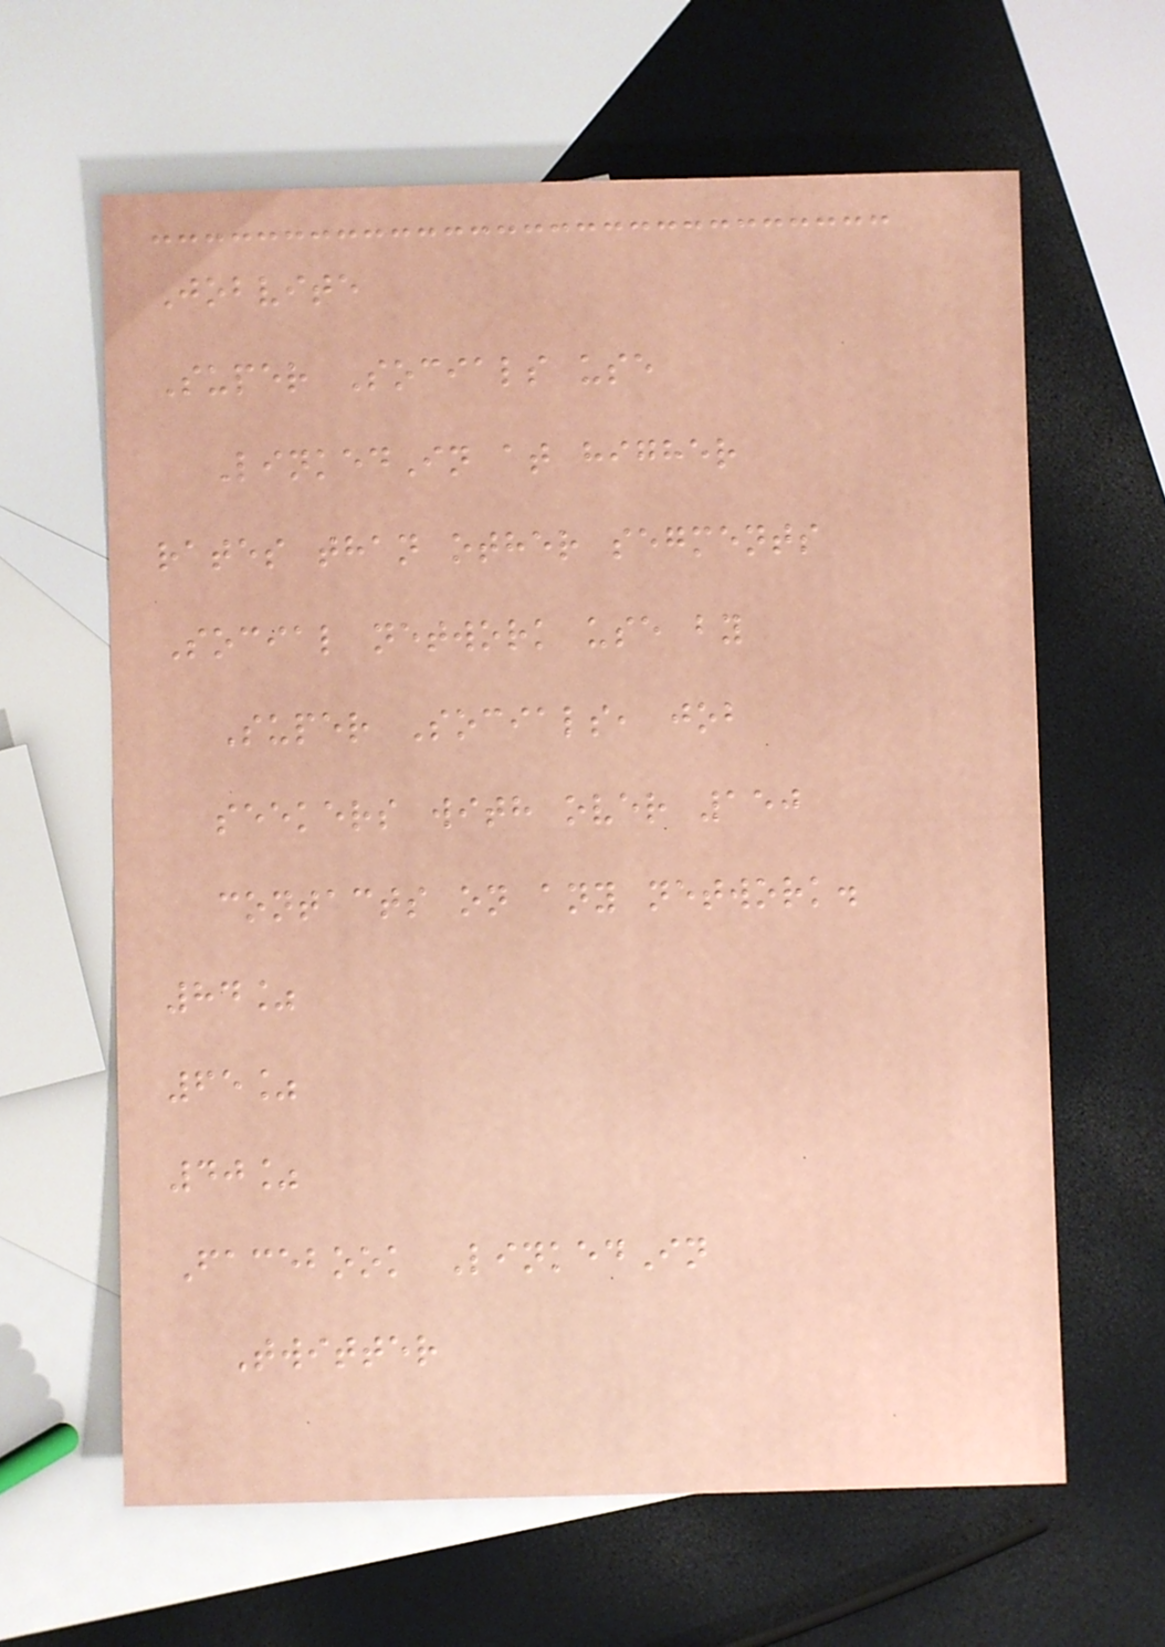Jobvite
Super Socials use
LinkedIn at higher
rates than other segments
Social network use by
Super Socials, job
seekers with over 150
contacts on any network.
84%
65%
40%
Facebook LinkedIn
Twitter
